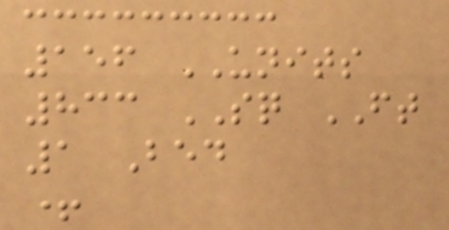156 UNITS
833 SQ FT
1 Bed
+
